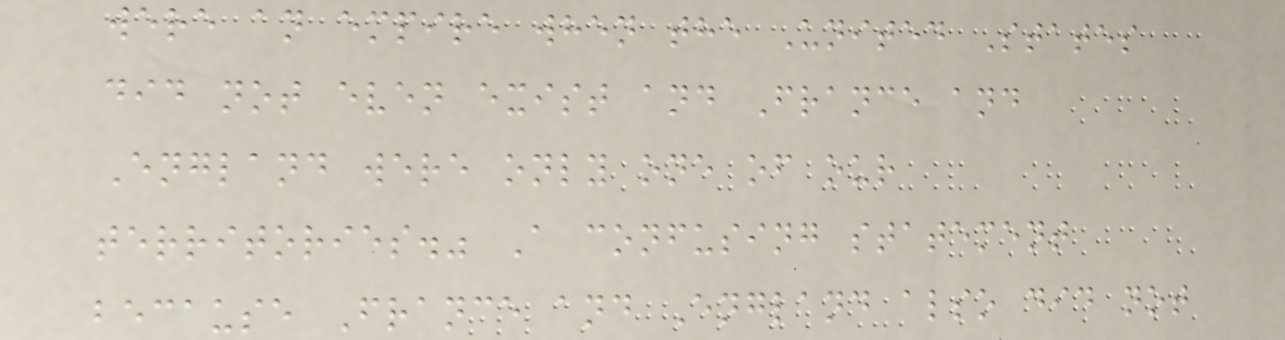were an empire when the United States
did not even exist and France and
England were only one of our
territories." A confusing statement
because France and England also did not
